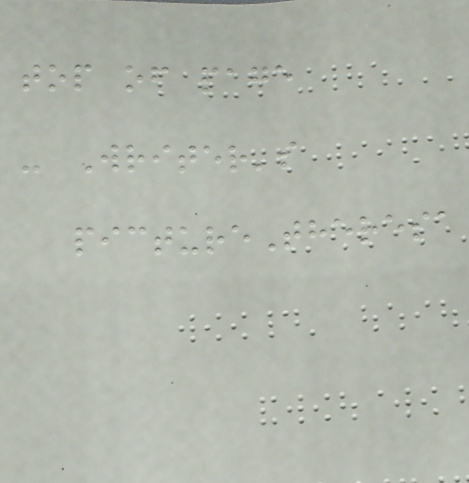top of page
- Writer's
pictureTheresa
